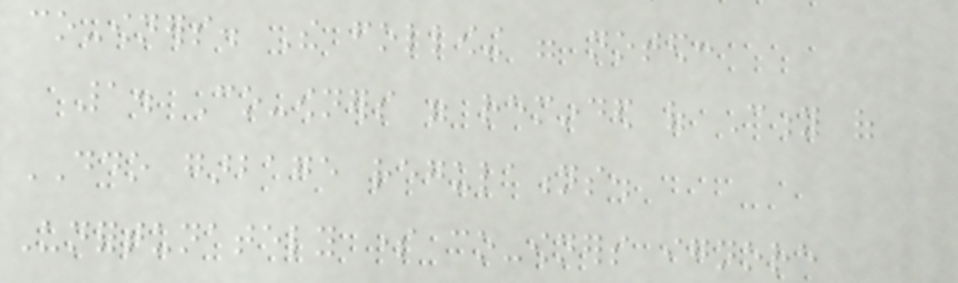co-owners. The following were noted:
1. Co-owners were reminded of City of
DDO garbage regulations.
Unfortunately some co-owners ignore
